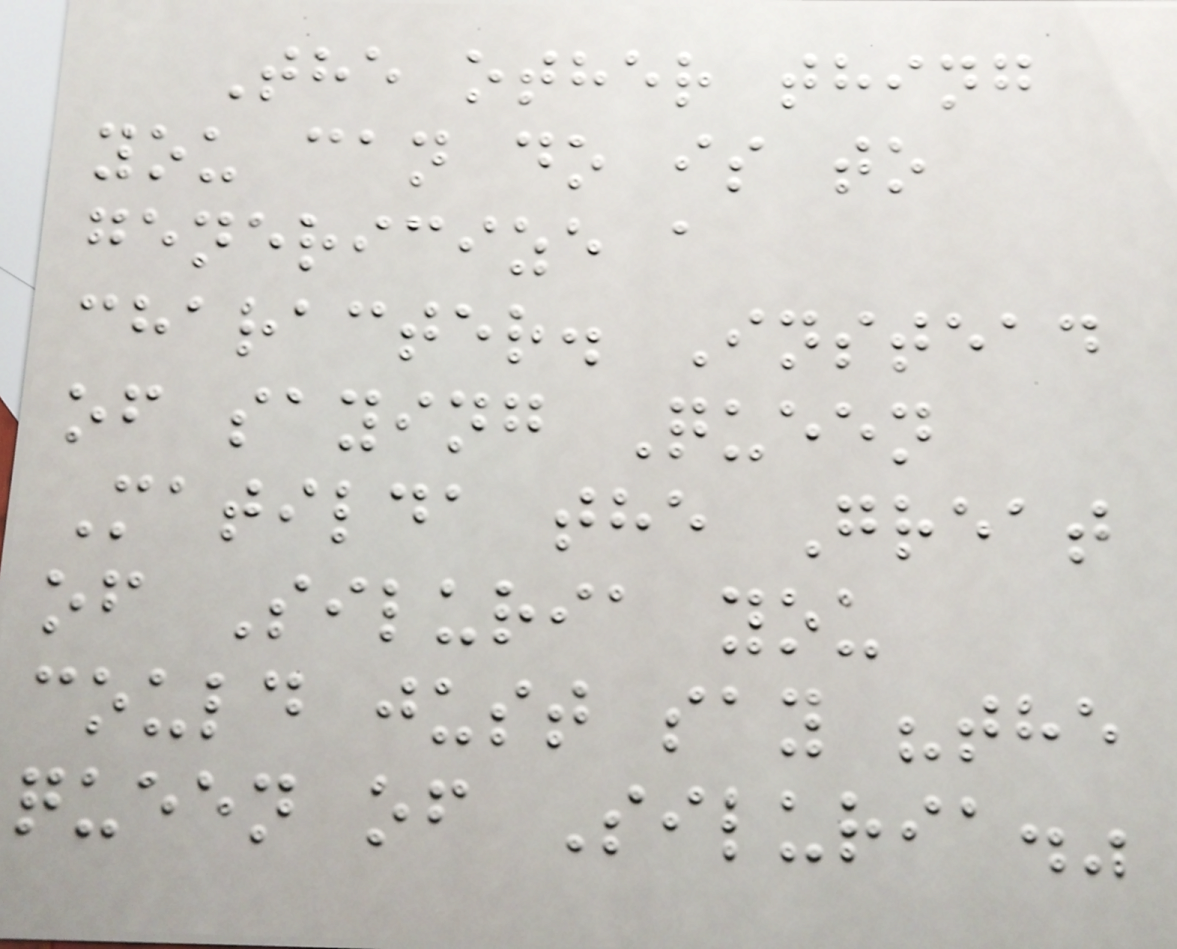The other thing
you can do is to
genericize a
character. Instead
of saying Queen
Matilda the Great
of Siluria you
could just say "the
queen of Siluria."
